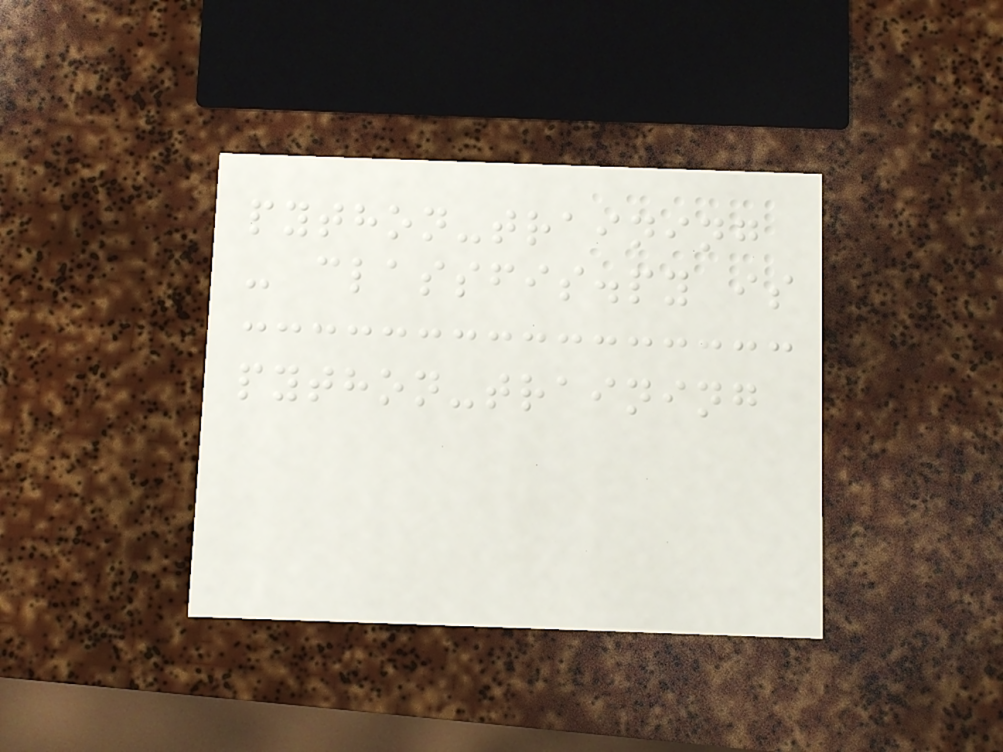python-training
- classfis.py is
python-training
